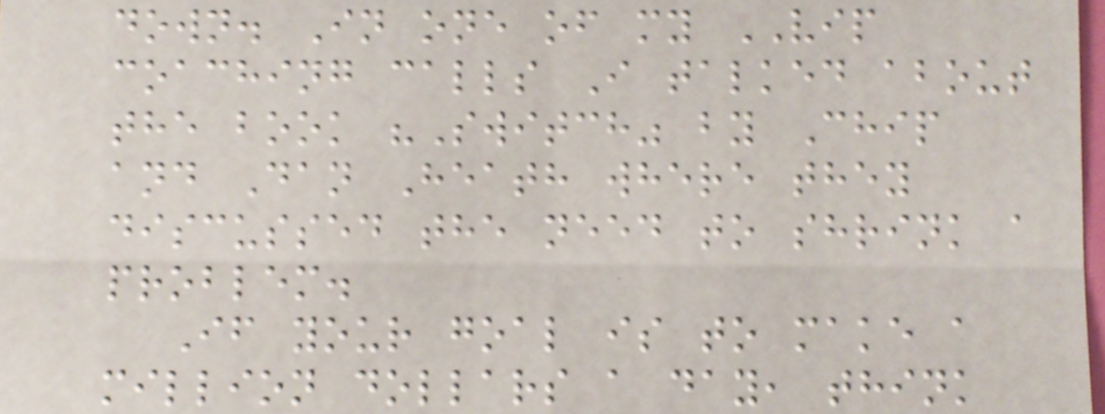down. In one of my VIP
coaching calls I talked about
the book "Switch" by Chip
and Dan Heath where they
discussed the need to shrink a
problem.
If your goal is to make a
million dollars a day, think
